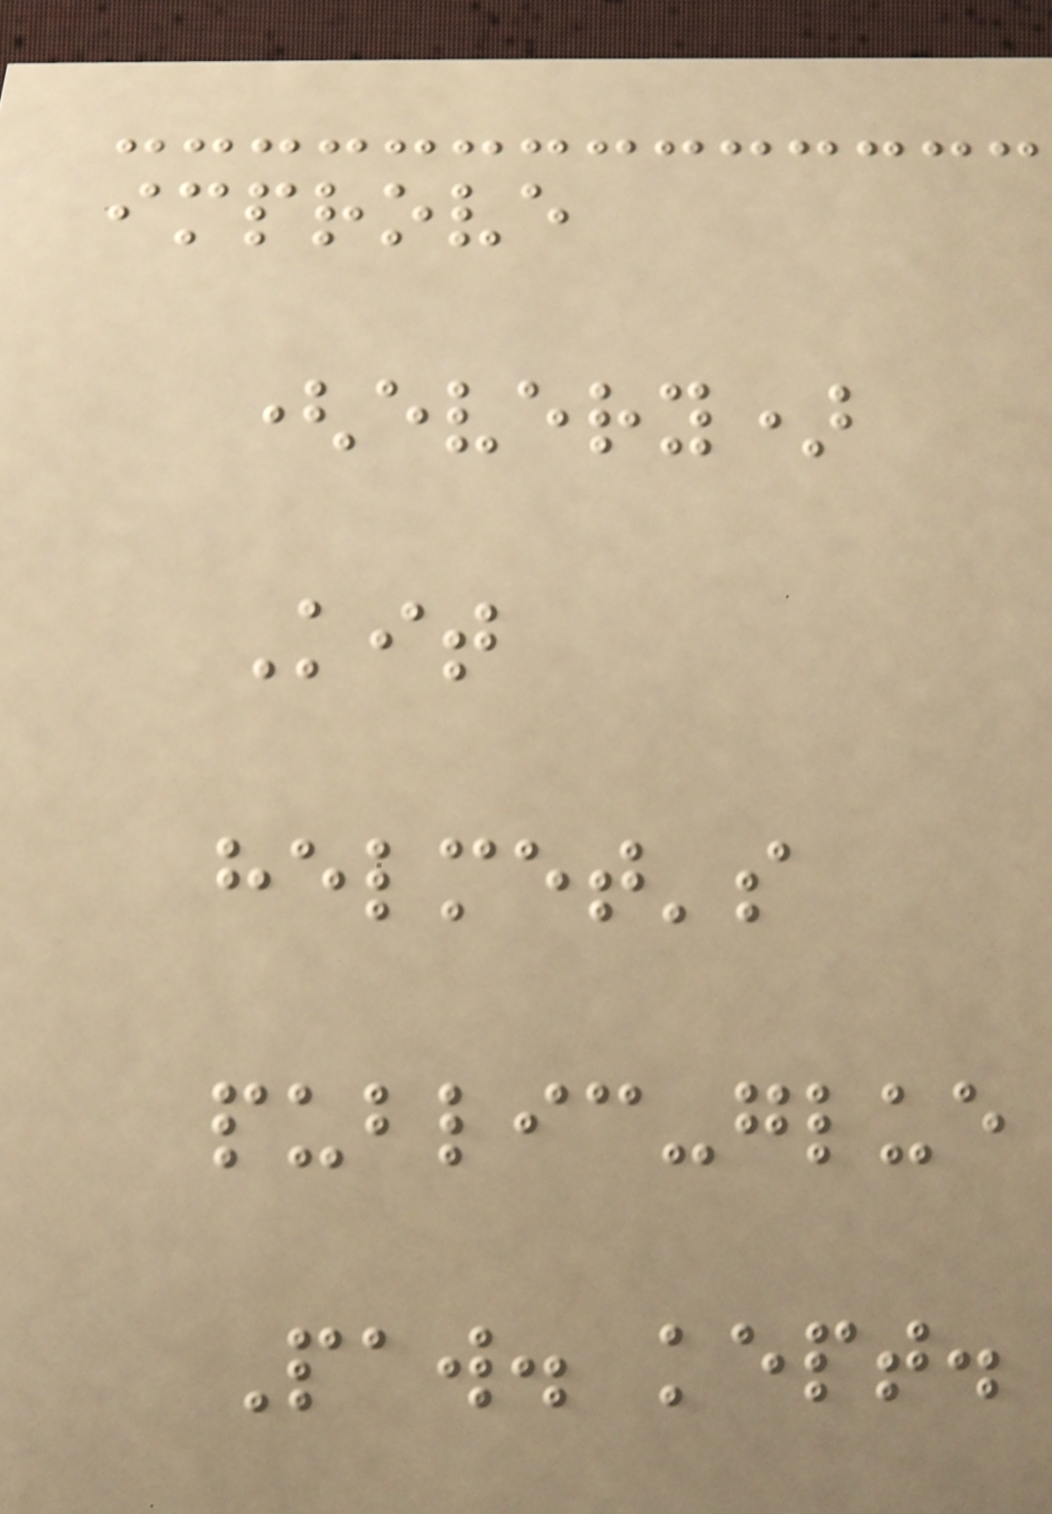improve
(every)
Kit
helmet's
public-glue
Paw. kept.
